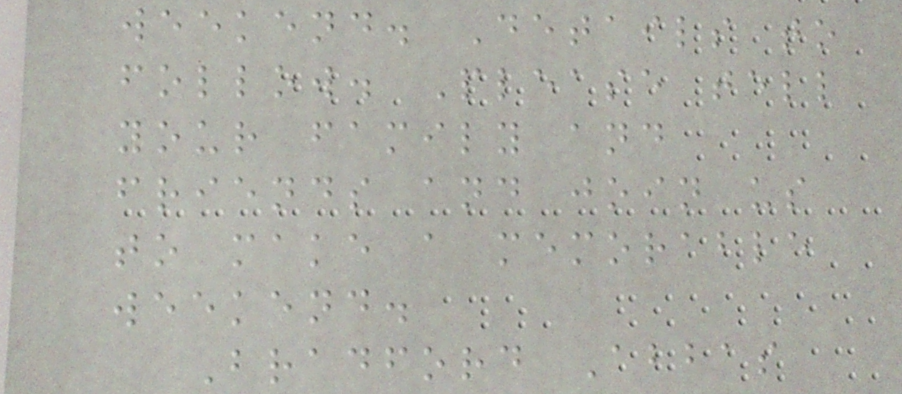weekend. Details to
follow. Please tell
your family and
friends and join us
to make a memorable
weekend.
Bradford Abbas
